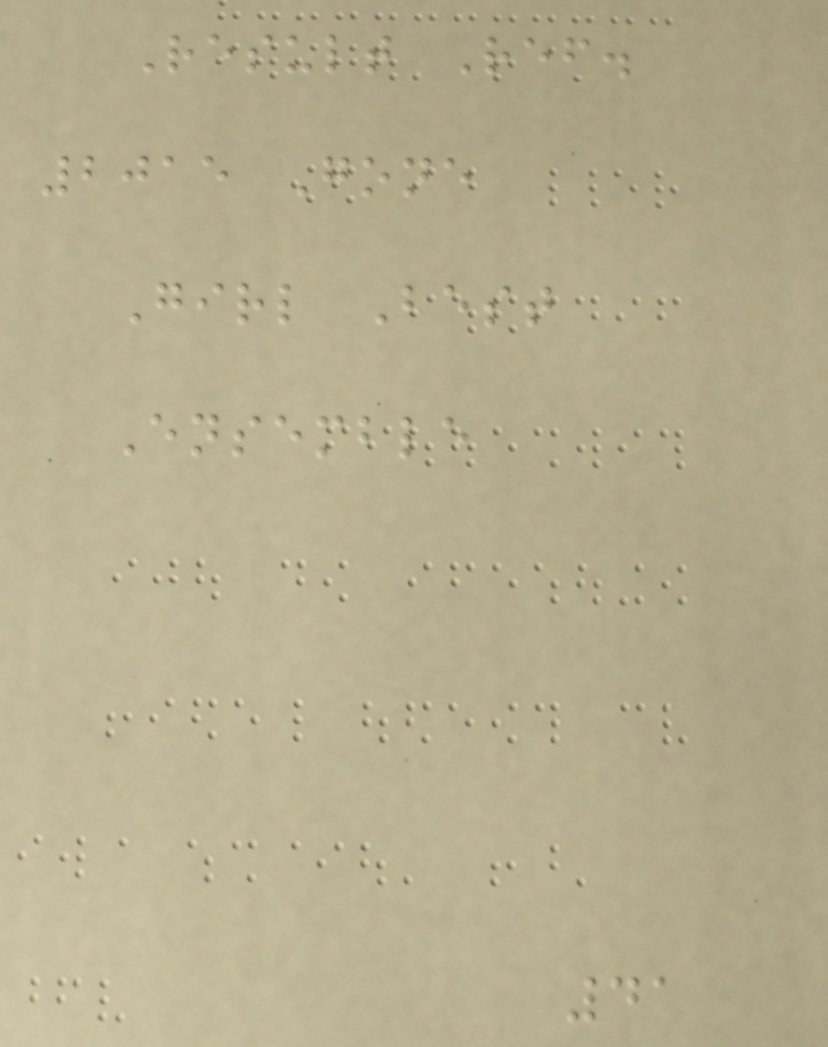Result Ref.
2015 Gone
Girl Best
Ensemble
41
